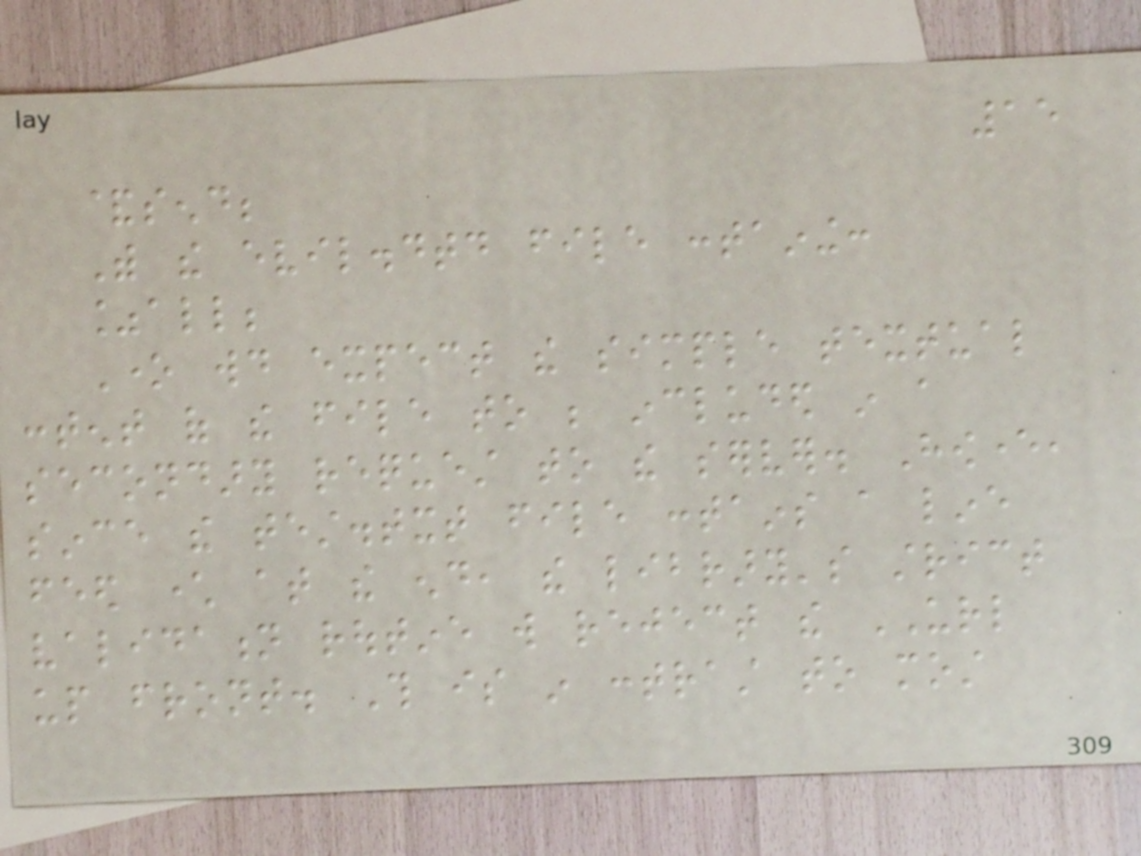15
&send;
With the evil.dtd file containing:
%all;
One would expect the simple textual
content of the file to be included in a
secondary request to the server. However,
since the test.txt file contains a line
feed character at the end, the library's strict
validation routine will reject the URL
up front. This is in contrast to most
